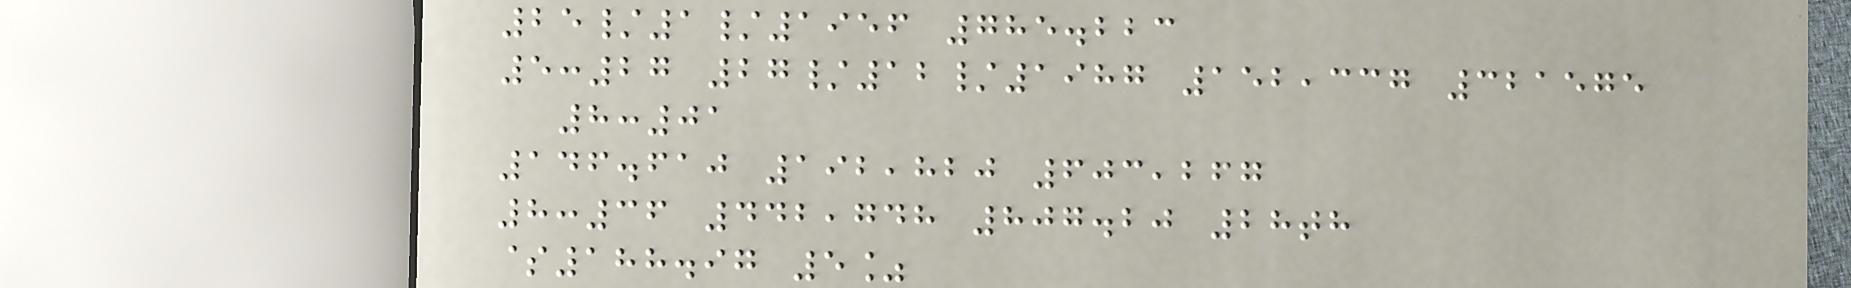25/1/1956 785.223
5:27 27/12/1987 152,337 321575
8:01
146.610 192,820 603,267
8:36 442,748 807.20 28th
$188.97 5%
